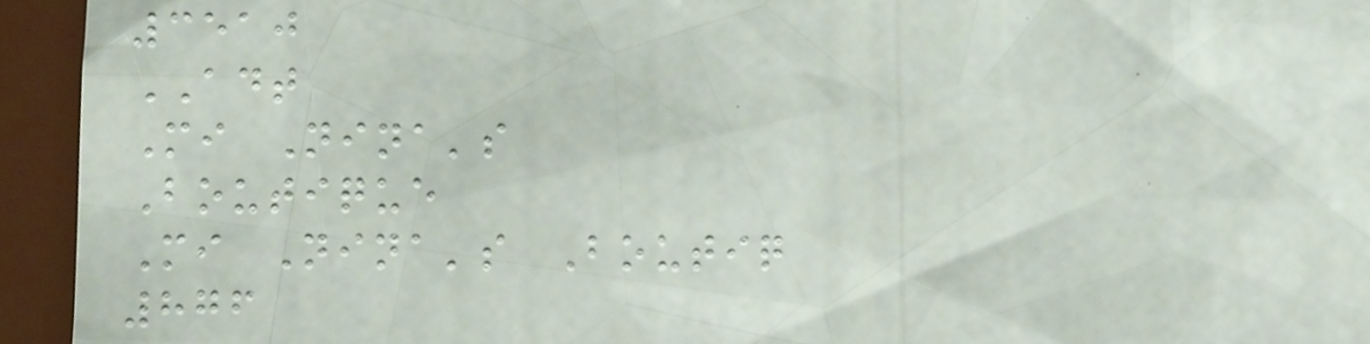3510
ADT
Mi Nina's
Boutique
Mi Nina's Boutiq
876
